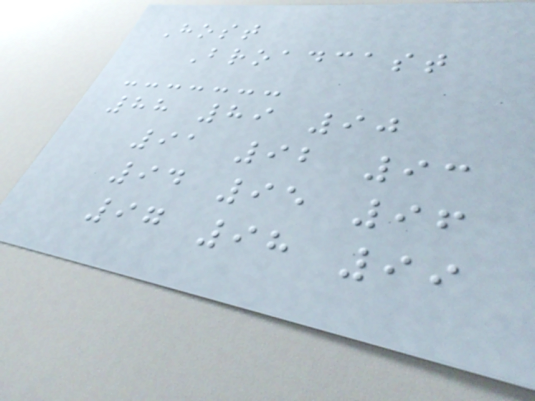Host
Broadcast
88 89 90
91 92 93
94 95 96
97 98 99
